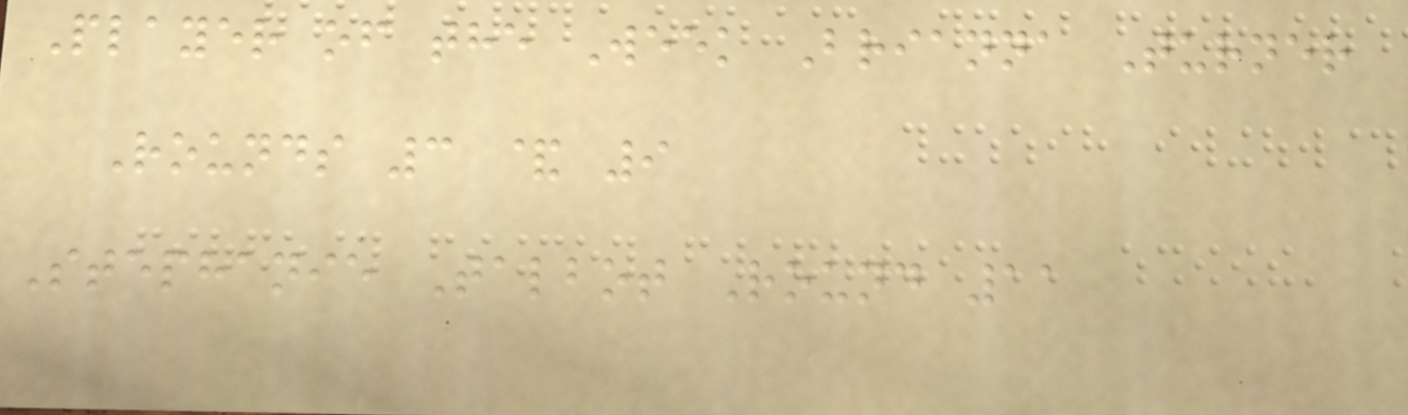Player of the Week Brianna Turner
Rounds 3 & 9
Stephanie Talbot Round 11
